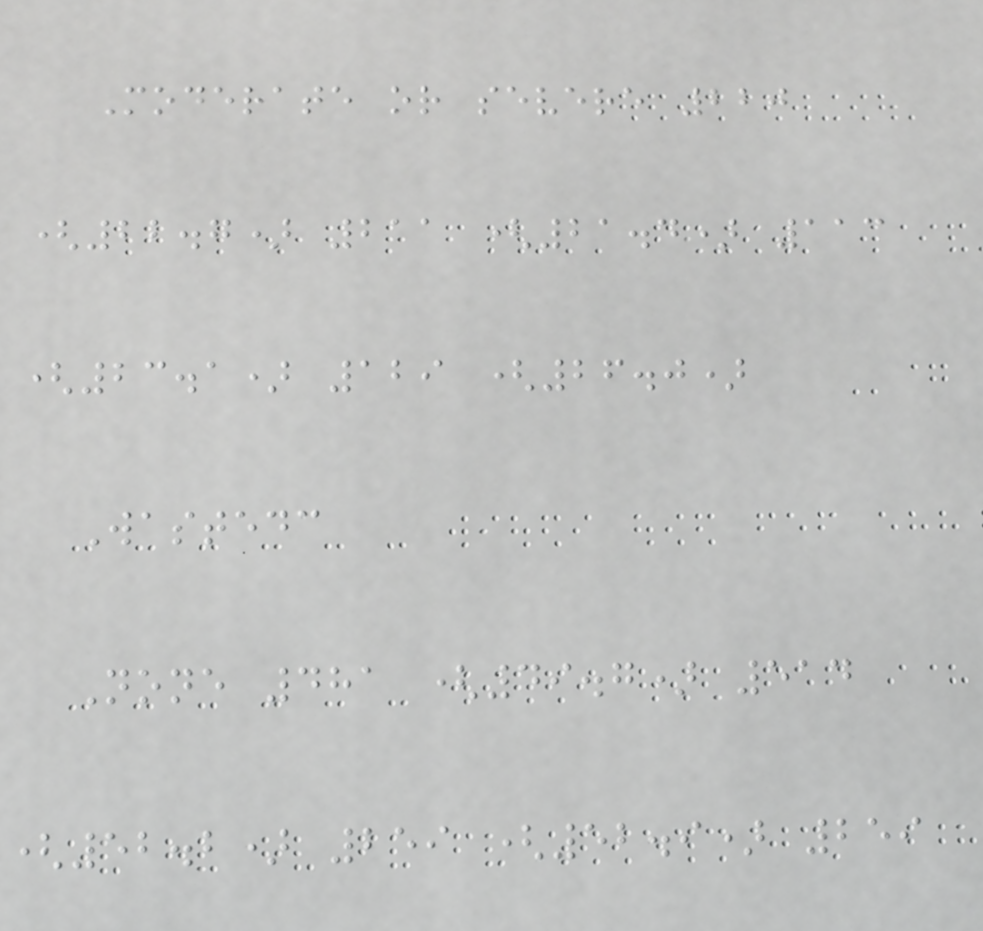Moderate or severe 220
(22.7) 211 (21.4) 113
(23.1) 129 (26.0)
Wastedc
None 481 (49.7) 514
(52.2) 259 (52.9) 259
